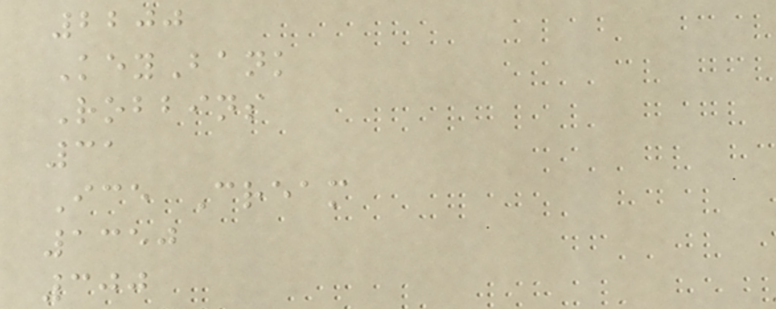2200
KeyBank
Robbins
31
Ice Cream
1350
300
